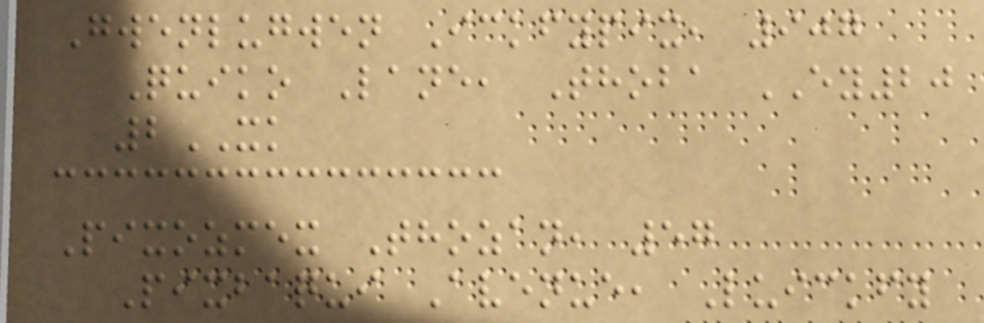Gwenlugwen Ickfypix, 907
Quiko Lane, Thoba EY20
2XK
Pixozmex Thozan, 57
Pixbaqui Avenue, Luickfy
